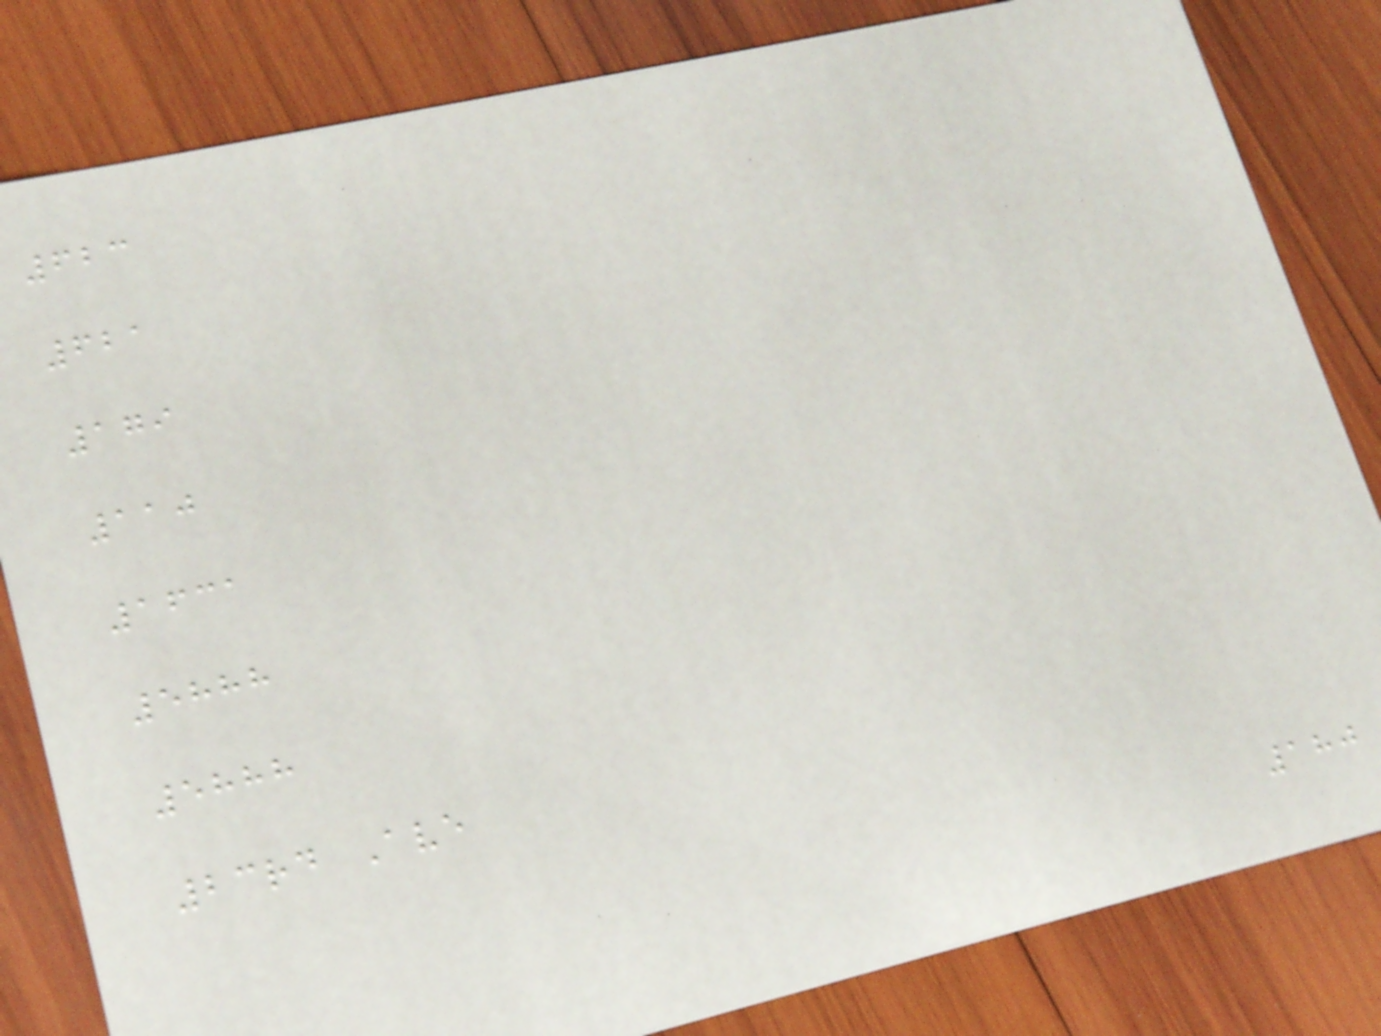623
621
179
110
1631
5888
5888
23rd Ave
180
